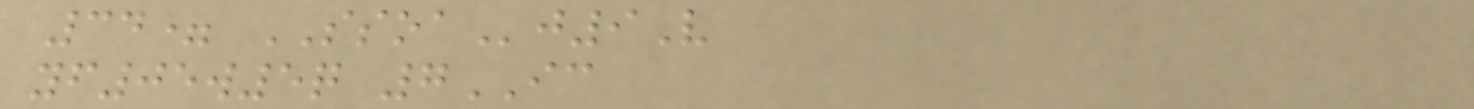34= SSOAj9V
yf05w5q 7IC
